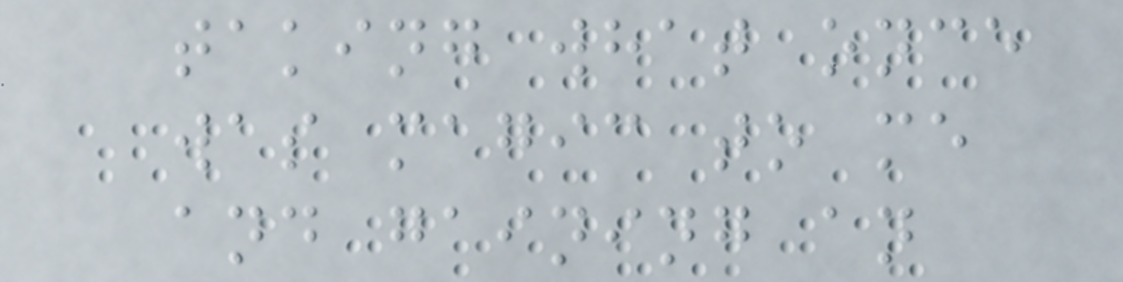taking what once
was magic to me
and gaining an
